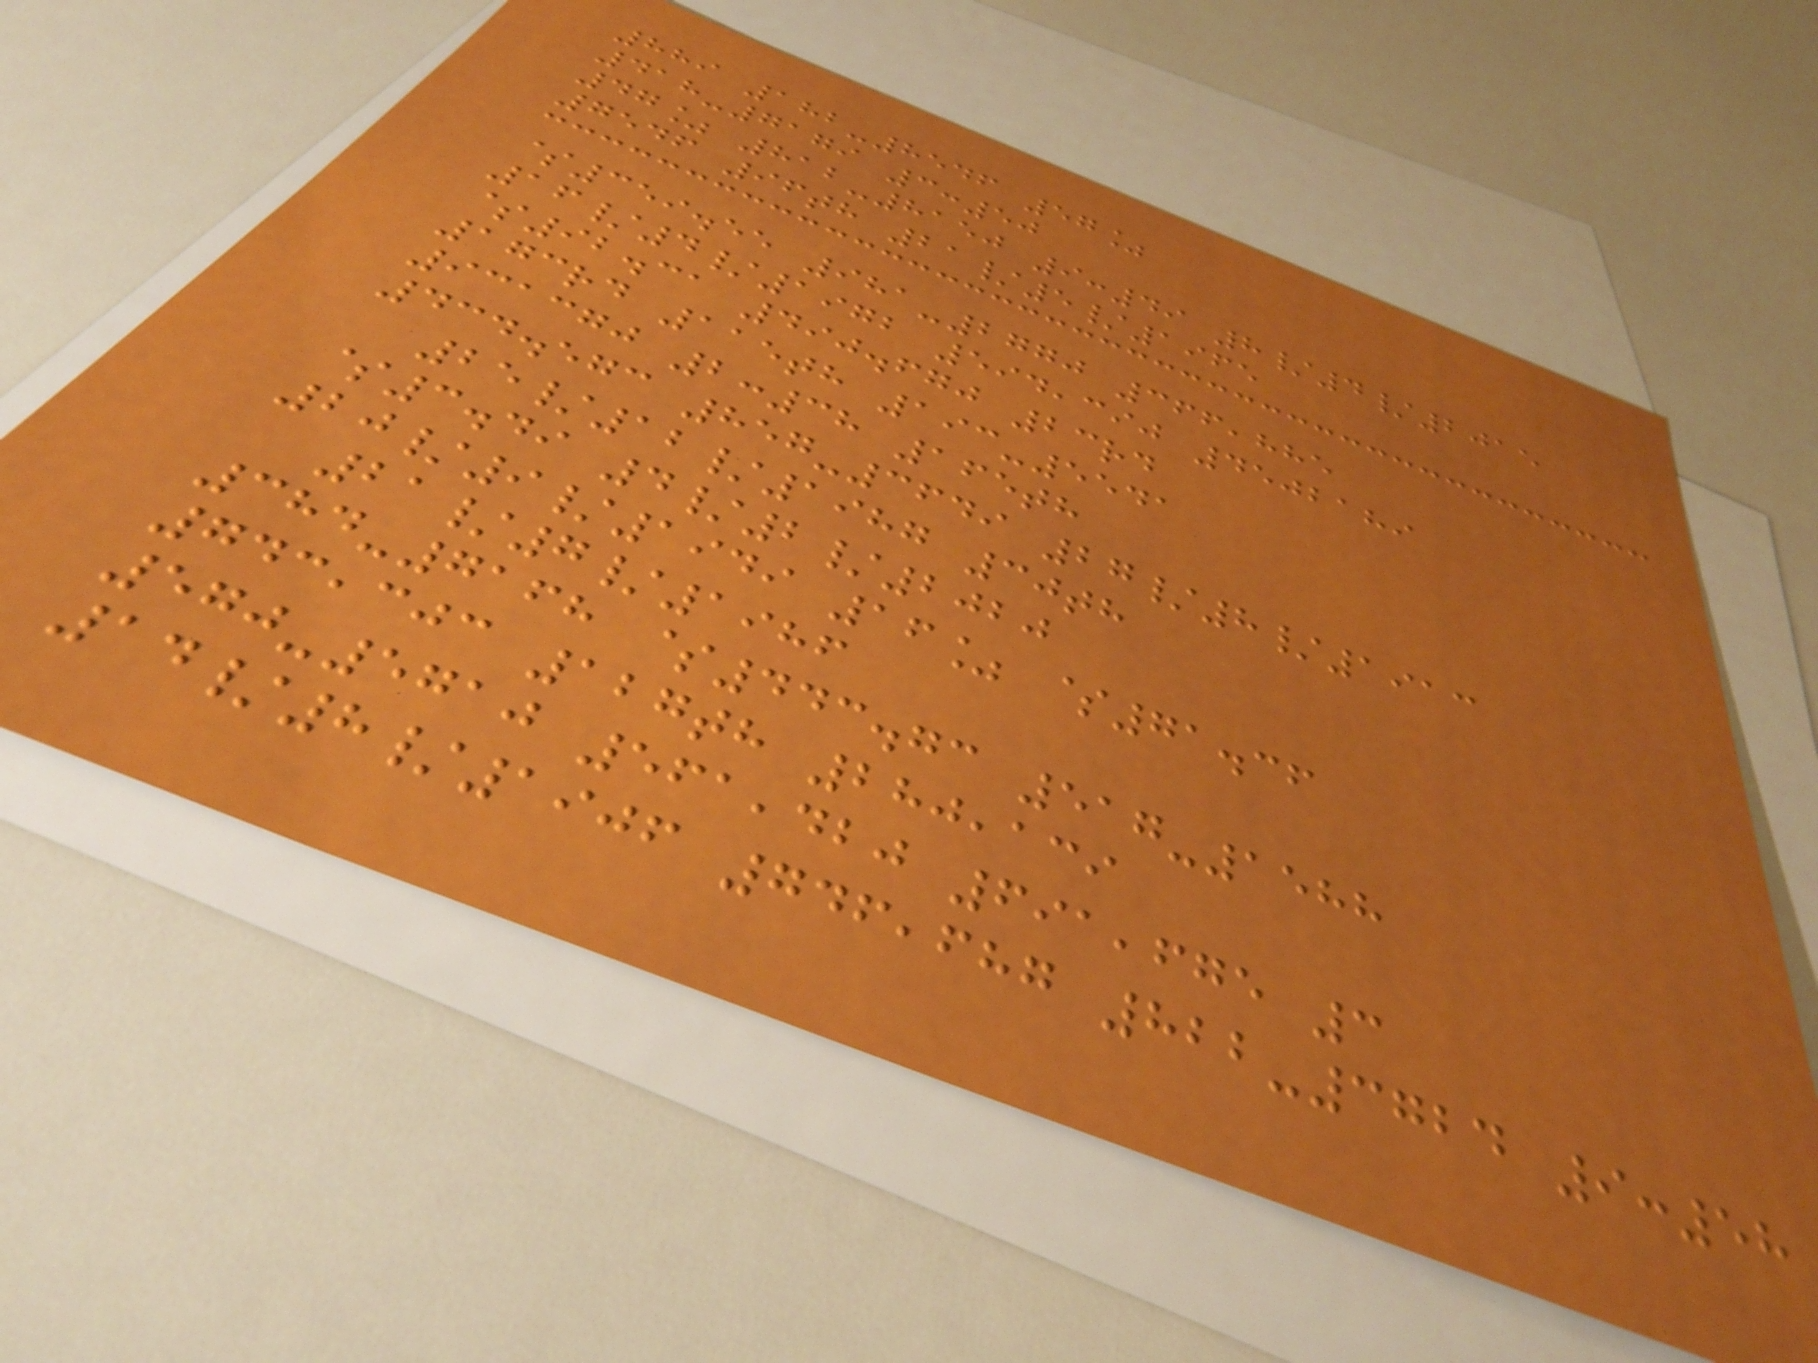889 182-8546 57%
418-7179 3:50
47% 812-8150 9:49 8/4/2015
7546 96th 21/5/1965
$359.55 981-2770 366,885
16/4/1972 594,390 4502189
$92.31 490.670 23rd
173rd 115th 193-5541
931370 2:38 165th
434.573 857-3649 27/8/1913
25/12/1987 30th
$3.49 4/2/2020
20/9/1949 16% $71.36
21/7/1986
384-7168 $443.73 517-1588
743,303 127th 280,139
570-5710 561,420 691,675 3
14/8/1906 746,687 822-3724 9:58
